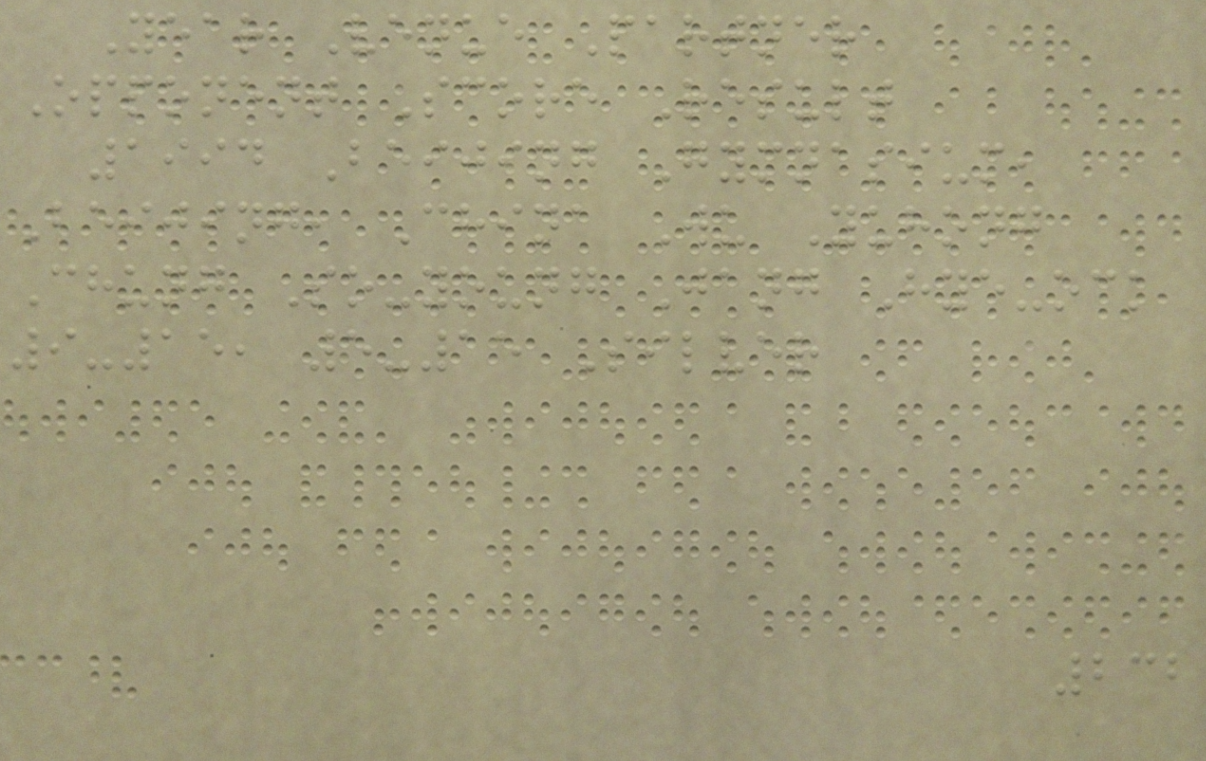Year Venue Partner
Opponent Score Result
1994 Beijing Gymnasium,
Beijing, China Wu Yuhong
Chung So-young Jang Hye-ock
9-15, 5-15 Silver
232
